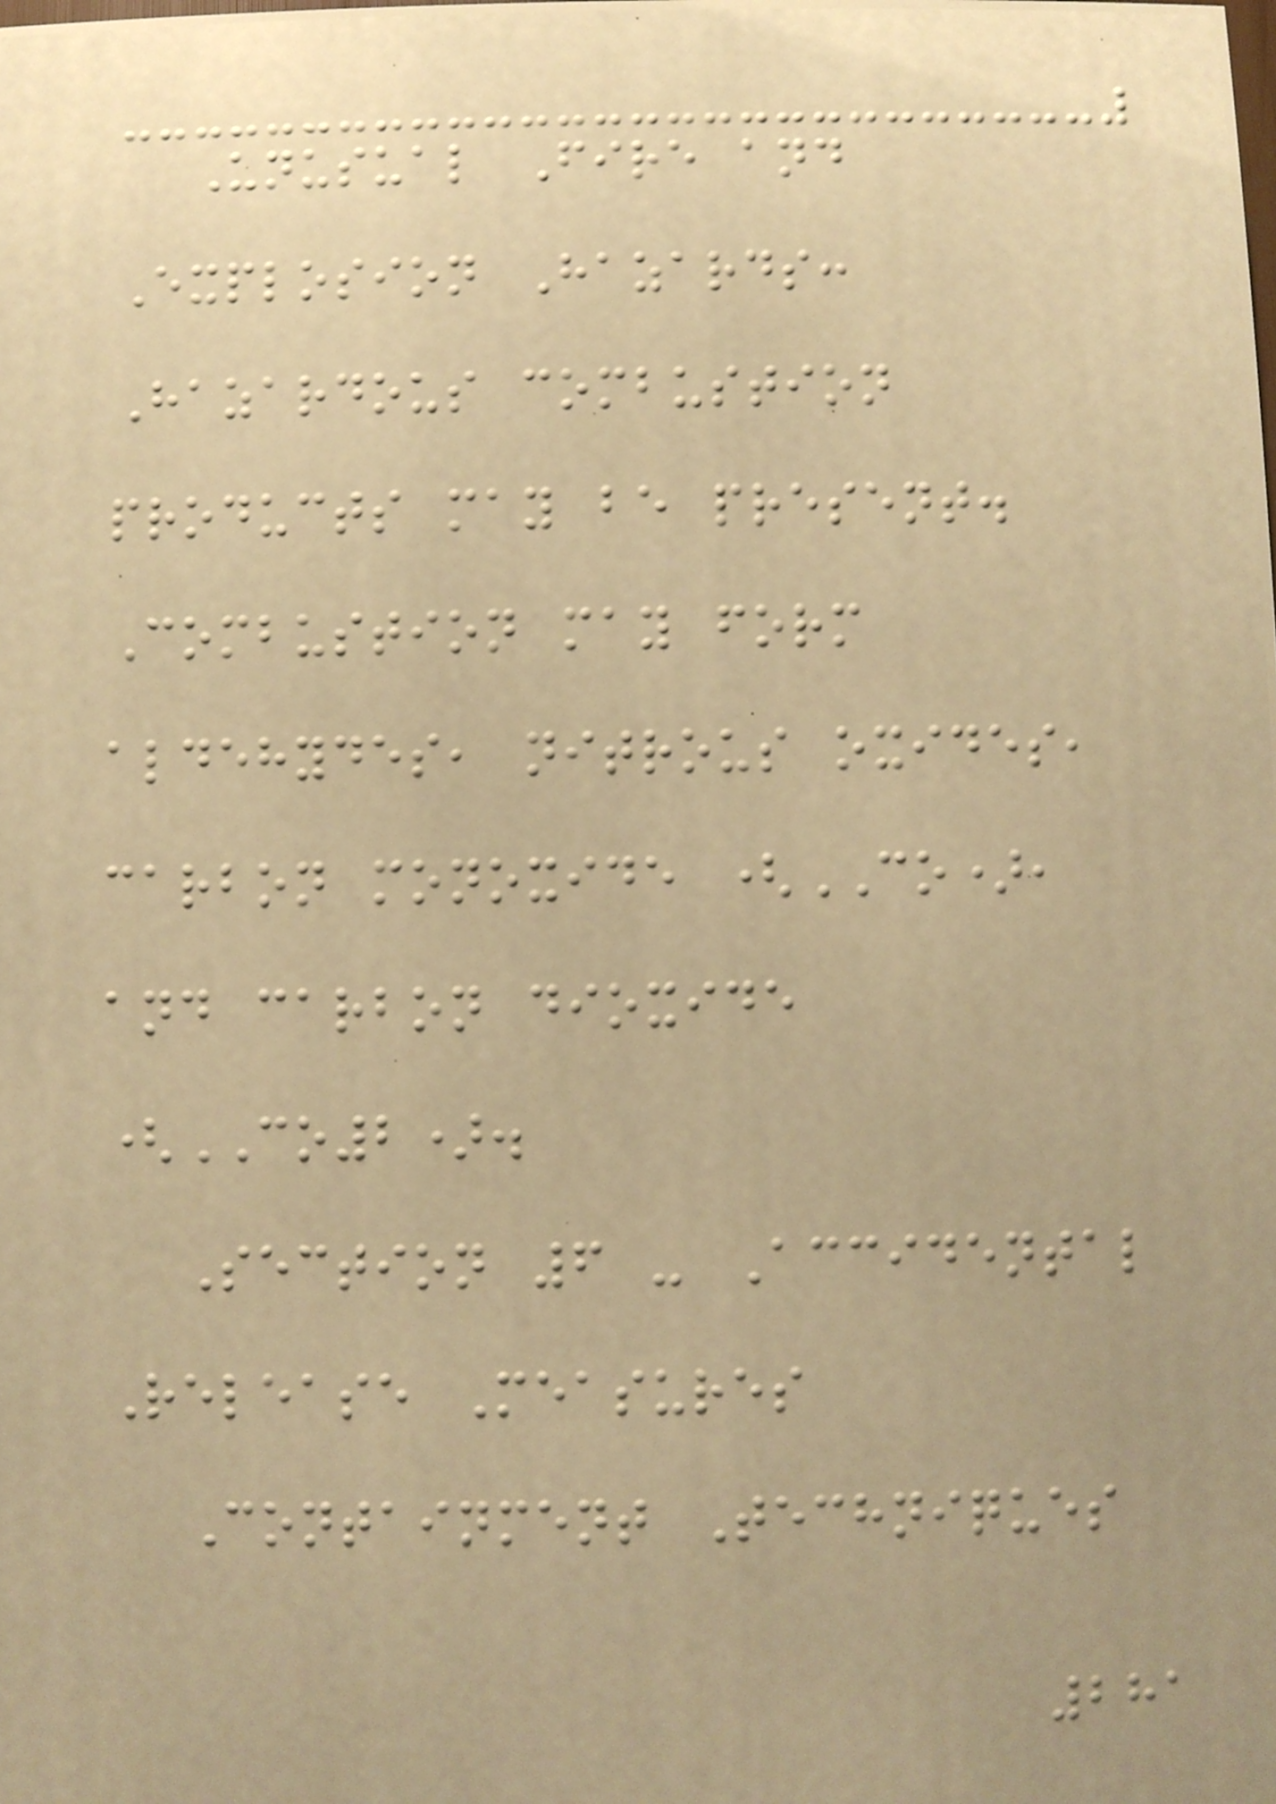Unusual Fire and
Explosion Hazards:
Hazardous combustion
products may be present.
Combustion may form
aldehydes, nitrous oxides,
carbon monoxide (CO),
and carbon dioxide
(CO2).
Section 6 - Accidental
Release Measures
Containment Techniques
281
